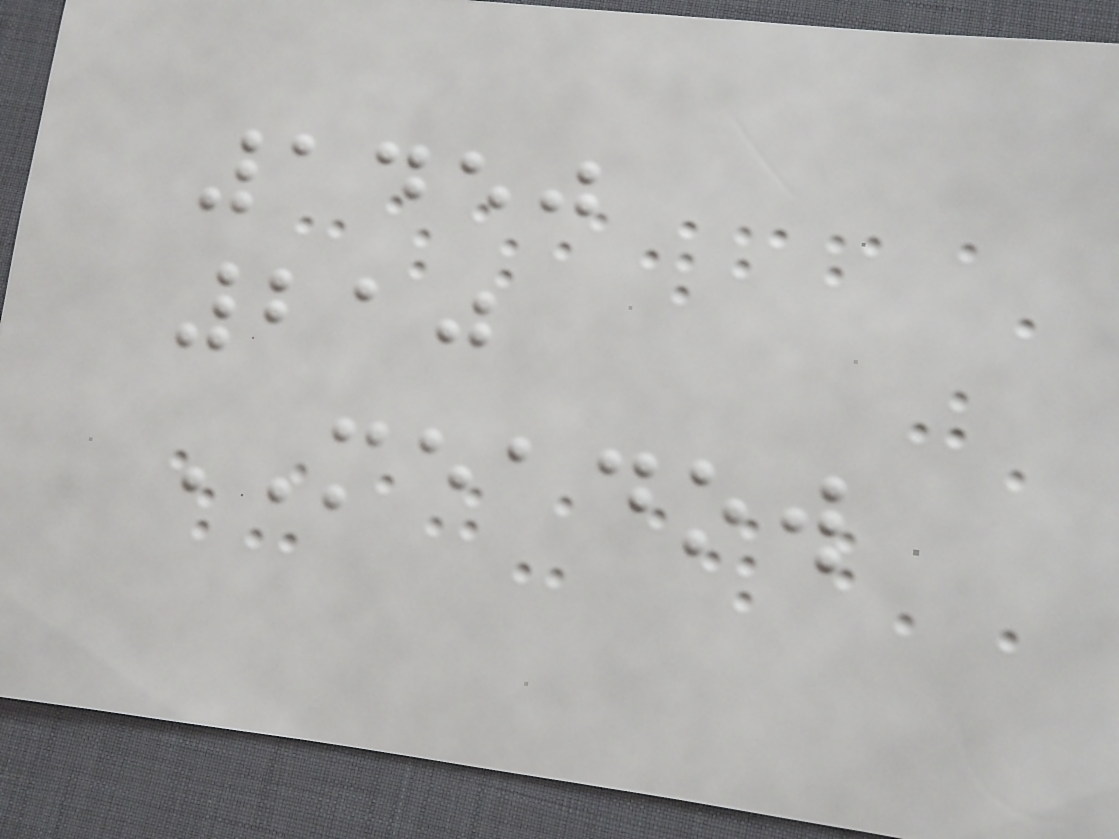1450
210
MEADOW
